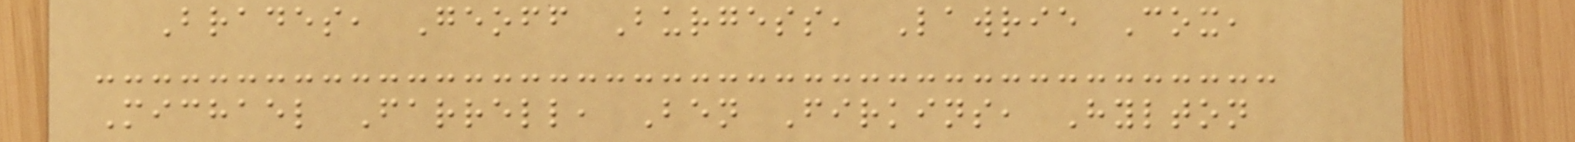Brades, Geoff Burgess, Lawrie Cox,
Michael Farrell, Ben Firkins, Hylton
